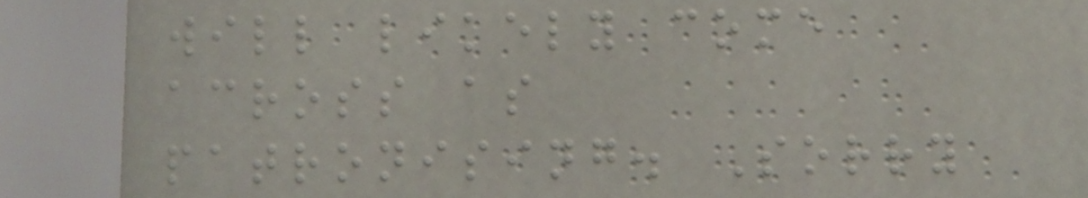will likely come
across as
patronising. Sorry
